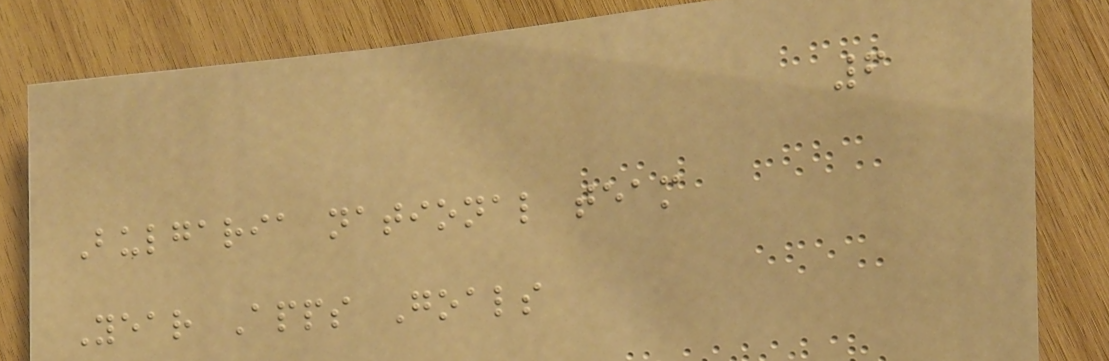6
Bulgaria national team
Year Apps Goals
